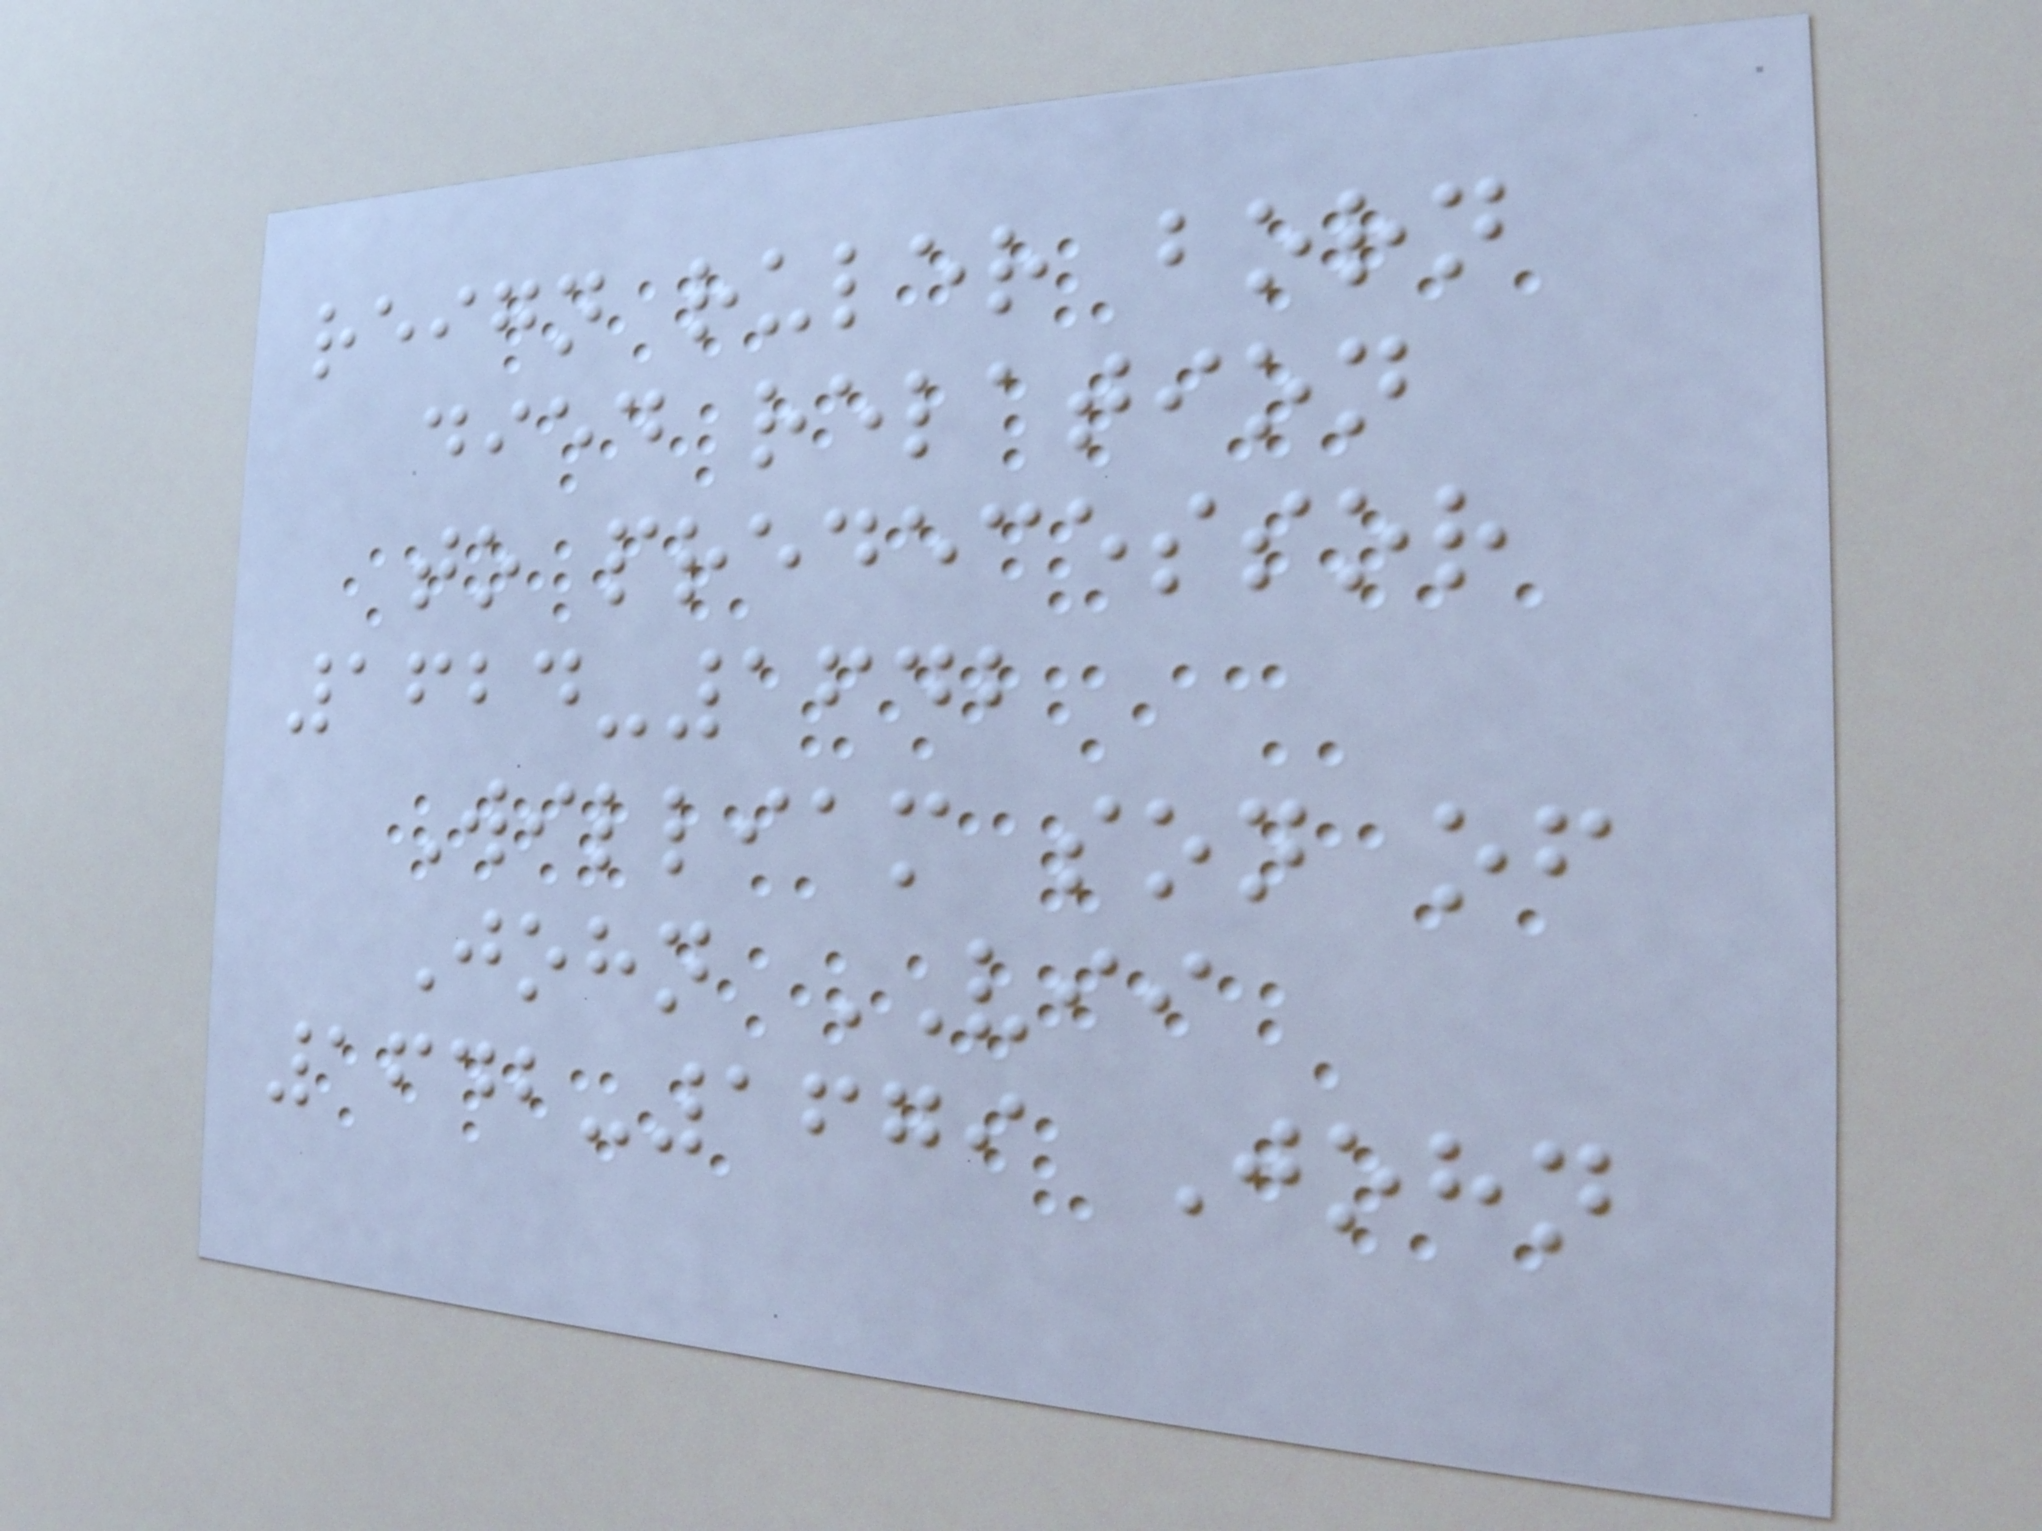reign ruler born
died relation
to predecessor
1624-1642
William son of
John VII
1642-1679 John
